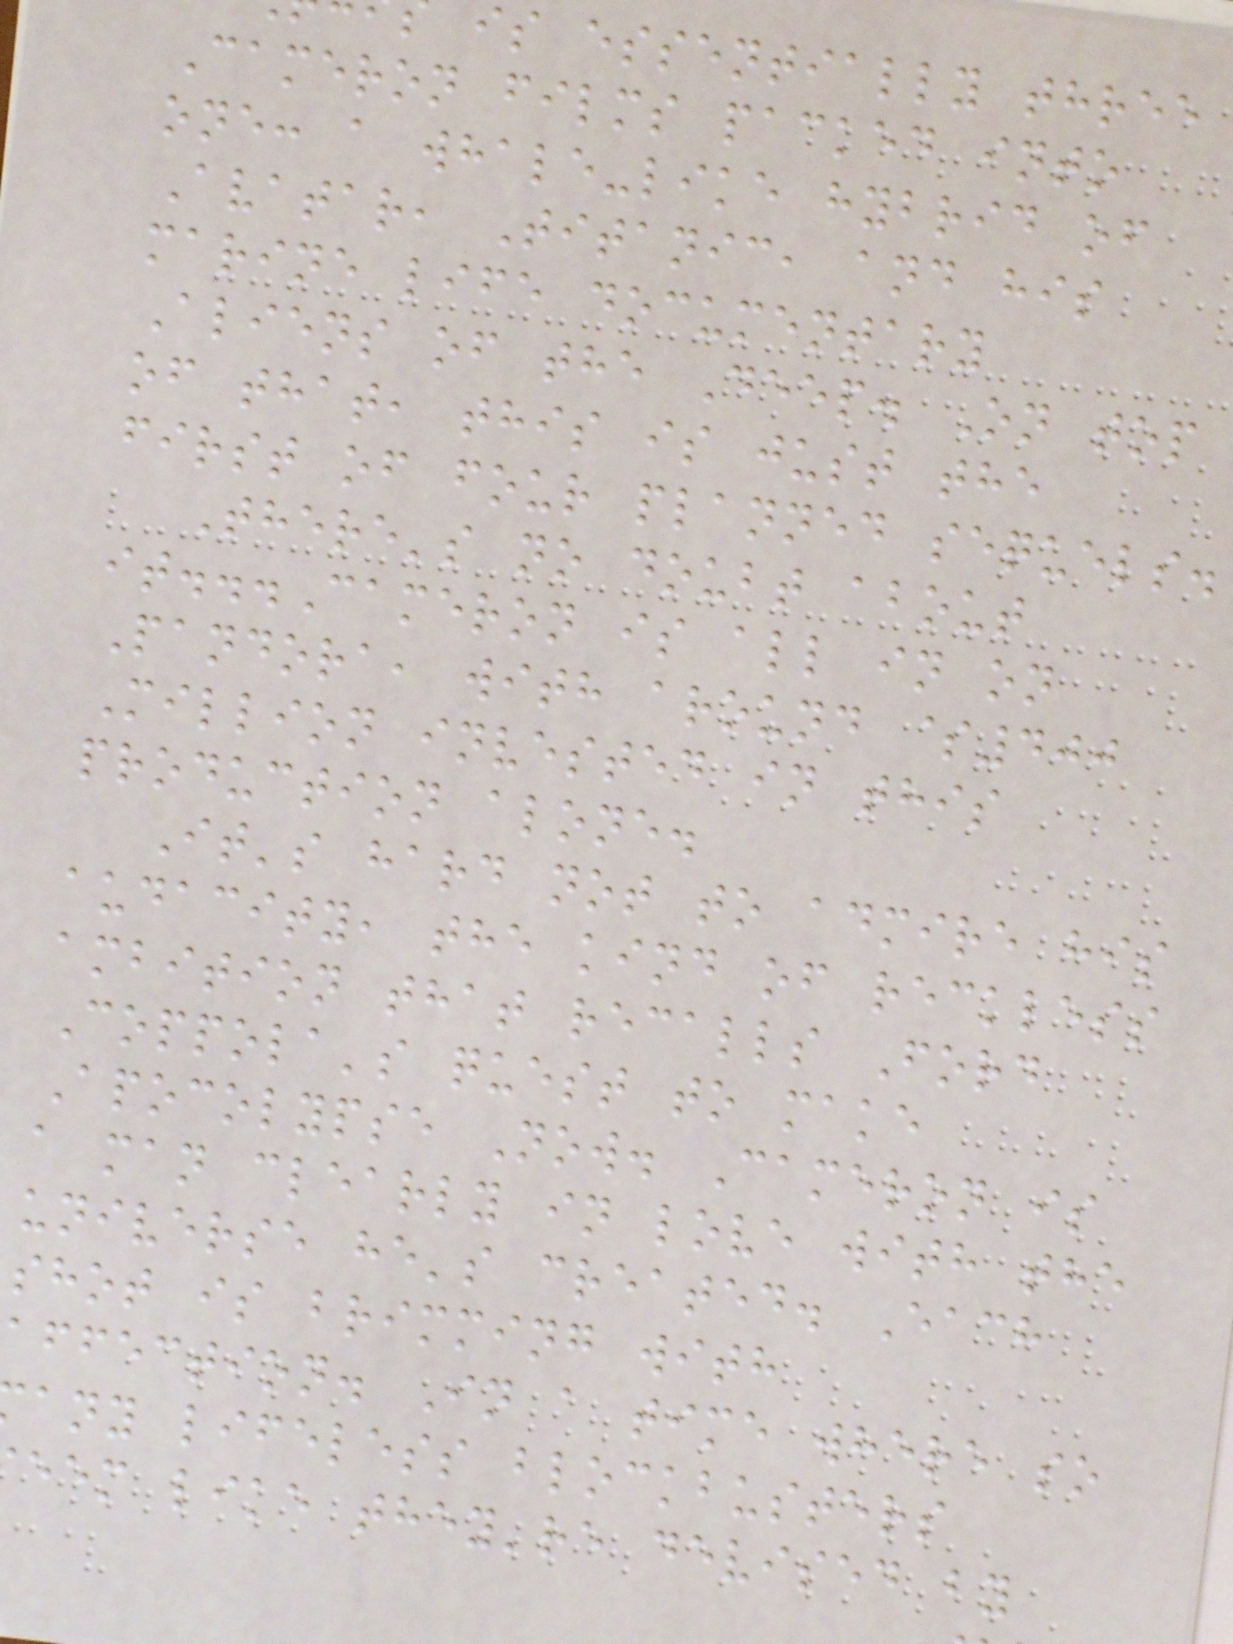is essentially three
Cameron films packed into
one: a whale-like hybrid of
Avatar, Titanic, and his
marine life documentary
Aliens of the Deep. On top
of that, this is just the
first of four planned sequels.
There's no doubt about
it...Cameron is all in on
Pandora, with around $400
Million invested in this
production alone.
It's hard not to admire his
audacity, the kind of reckless
ambition that recalls Ford
Coppola's quest to make
Apocolypse Now. Cameron is
a man clearly in love with the
universe he's created. Each
shot is brimming with
affection. In a time where so
any lifeless blockbusters
eem like they're devised by
